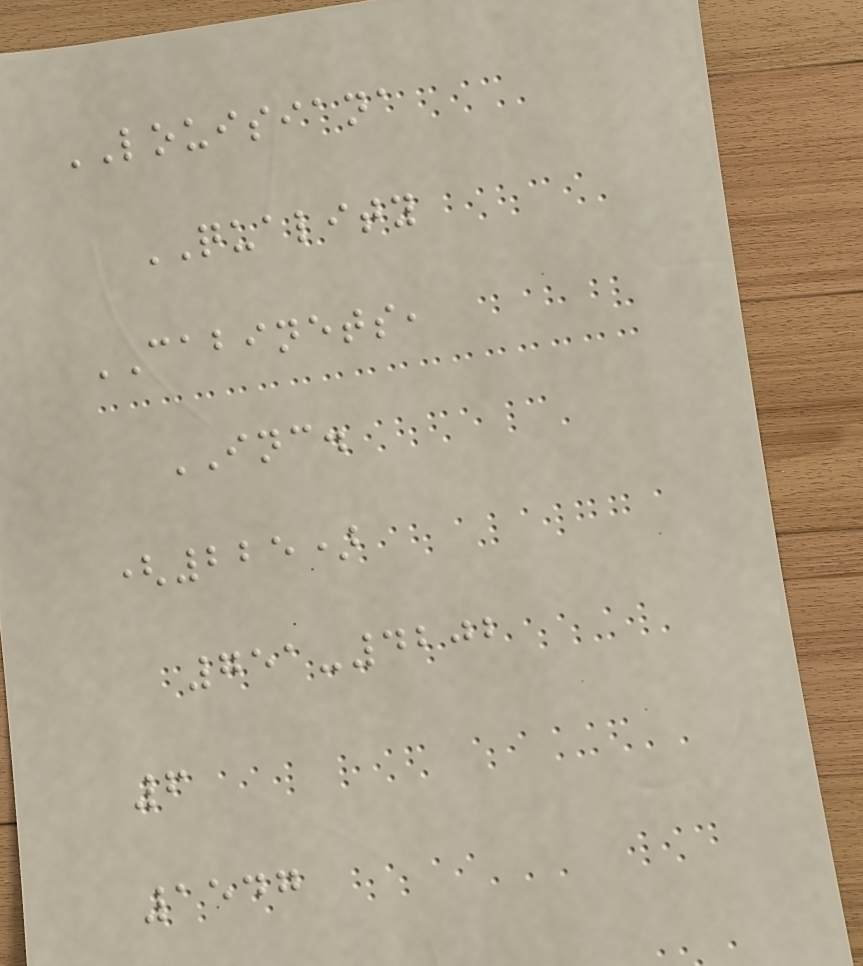LOUISIANA
QUALITY
CABINETS,
INC.
(225)
751-4202
6
1547
